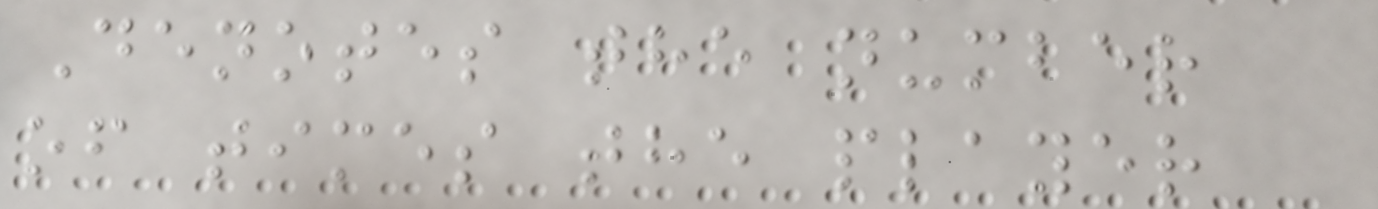Denotes the number
of times the player
